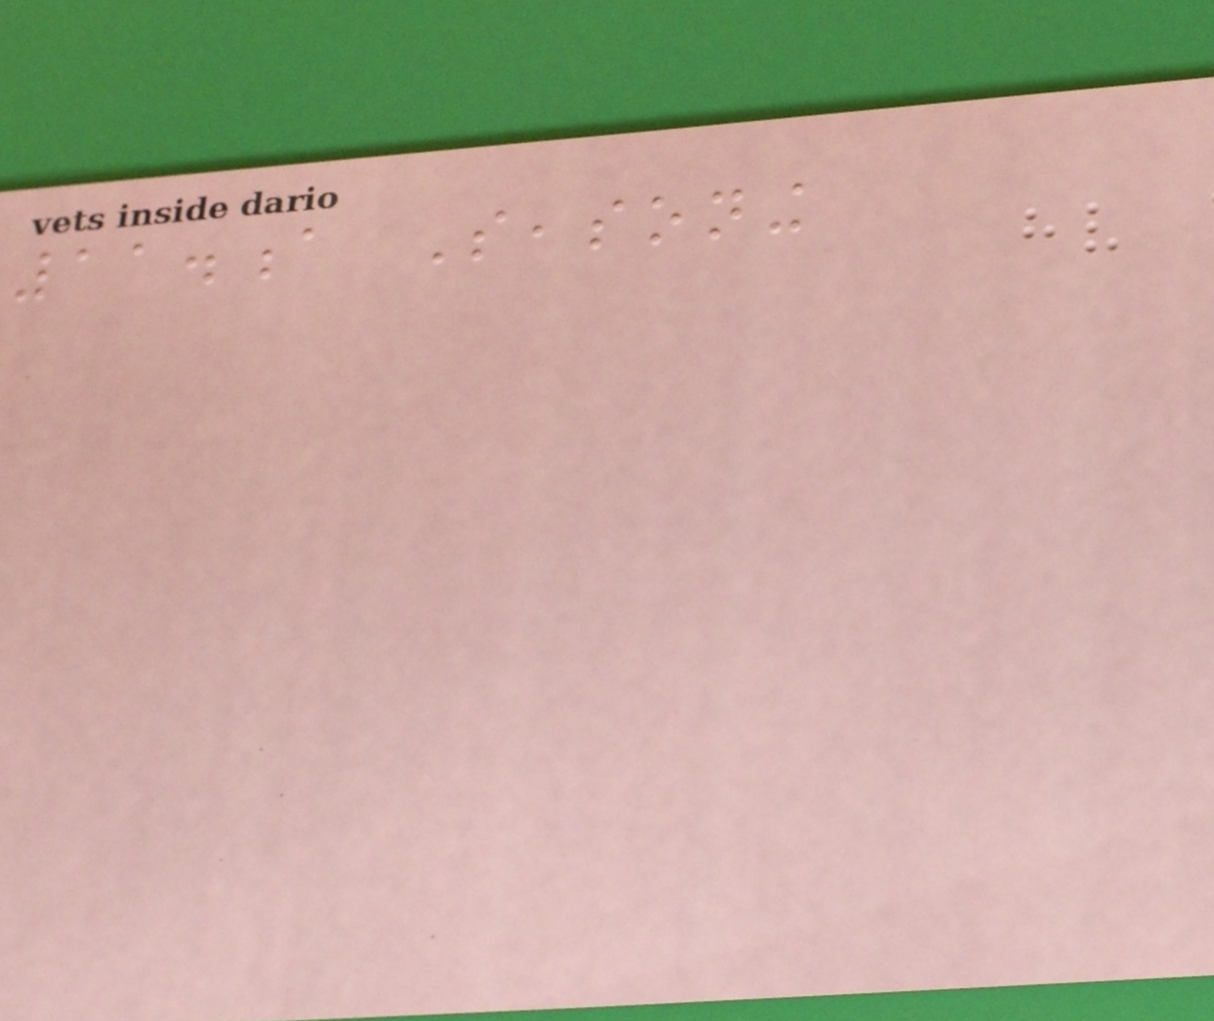11.a Seasoning
